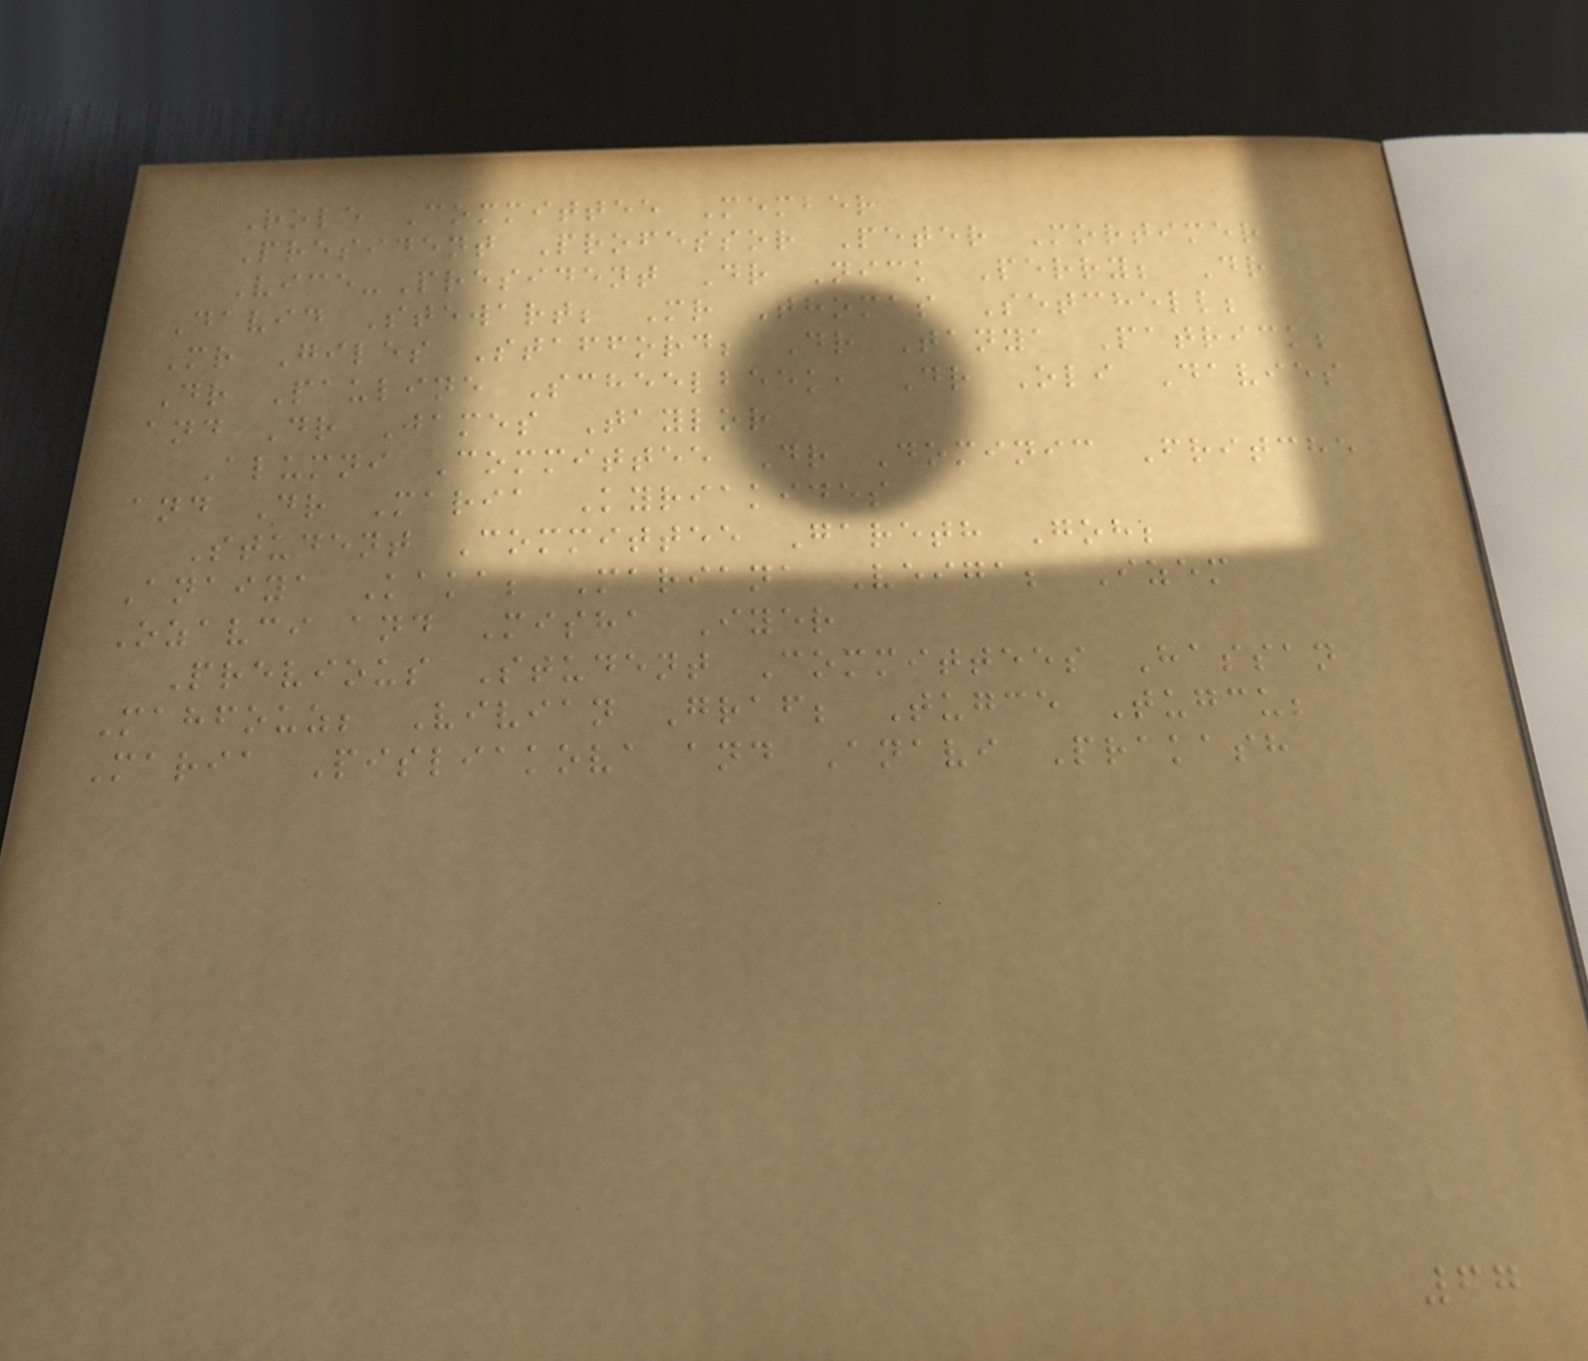Role Committee Member
President Professor Peter Mortimer
Vice-President Dr Nick Perry; Dr
David Stewart; Mr Thomas Setchell;
Mr Giles Stafford; Dr Tanya Patrick;
Dr Pauline Scheelbeek, Dr Oli Davies
and Dr James Taylor
Alumni Committee Dr Dominic Fritche
and Dr Maria Kyriakides
Student Committee Gareth Goh;
Anaiya Kaka; Mariana Veiga; Izem
Ozavci and Misha Iyer
Previous Student Committees Hassan
Mahfouz; Vivian Graf; Tugce Tugcu;
Maria Pisliakova and Anavi Prakash
67
